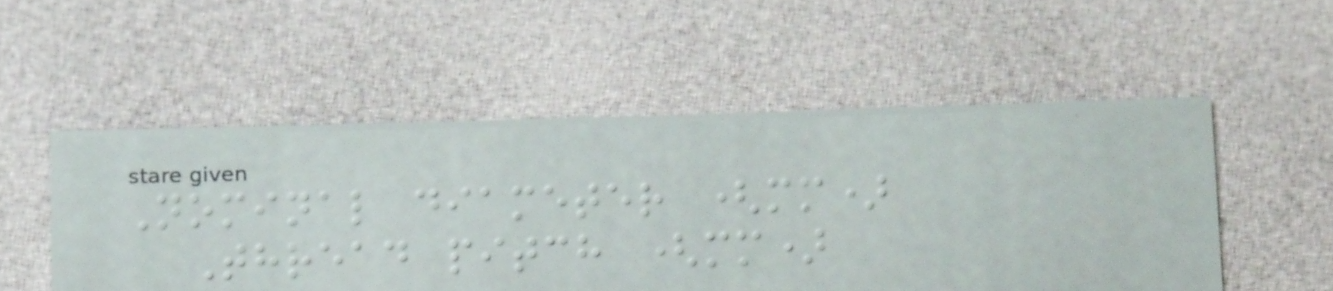Nominal diameter (mm)
Thread pitch (mm)
